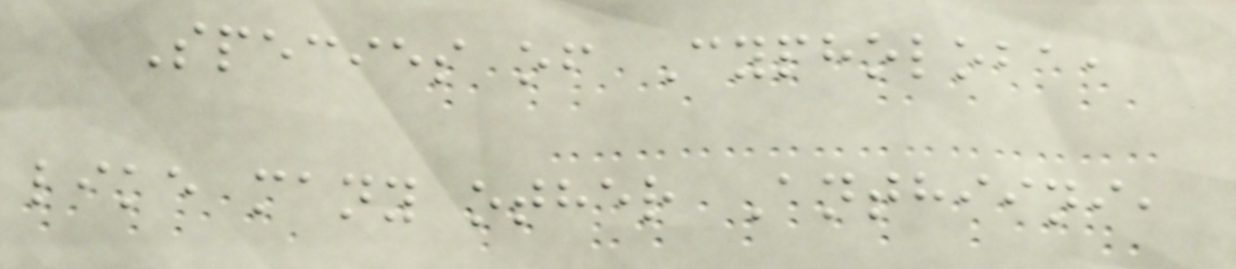Species of Cypholoba,
like many other Anthiini,
